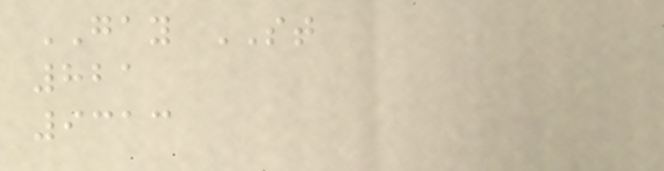GAY ST
821
9313
